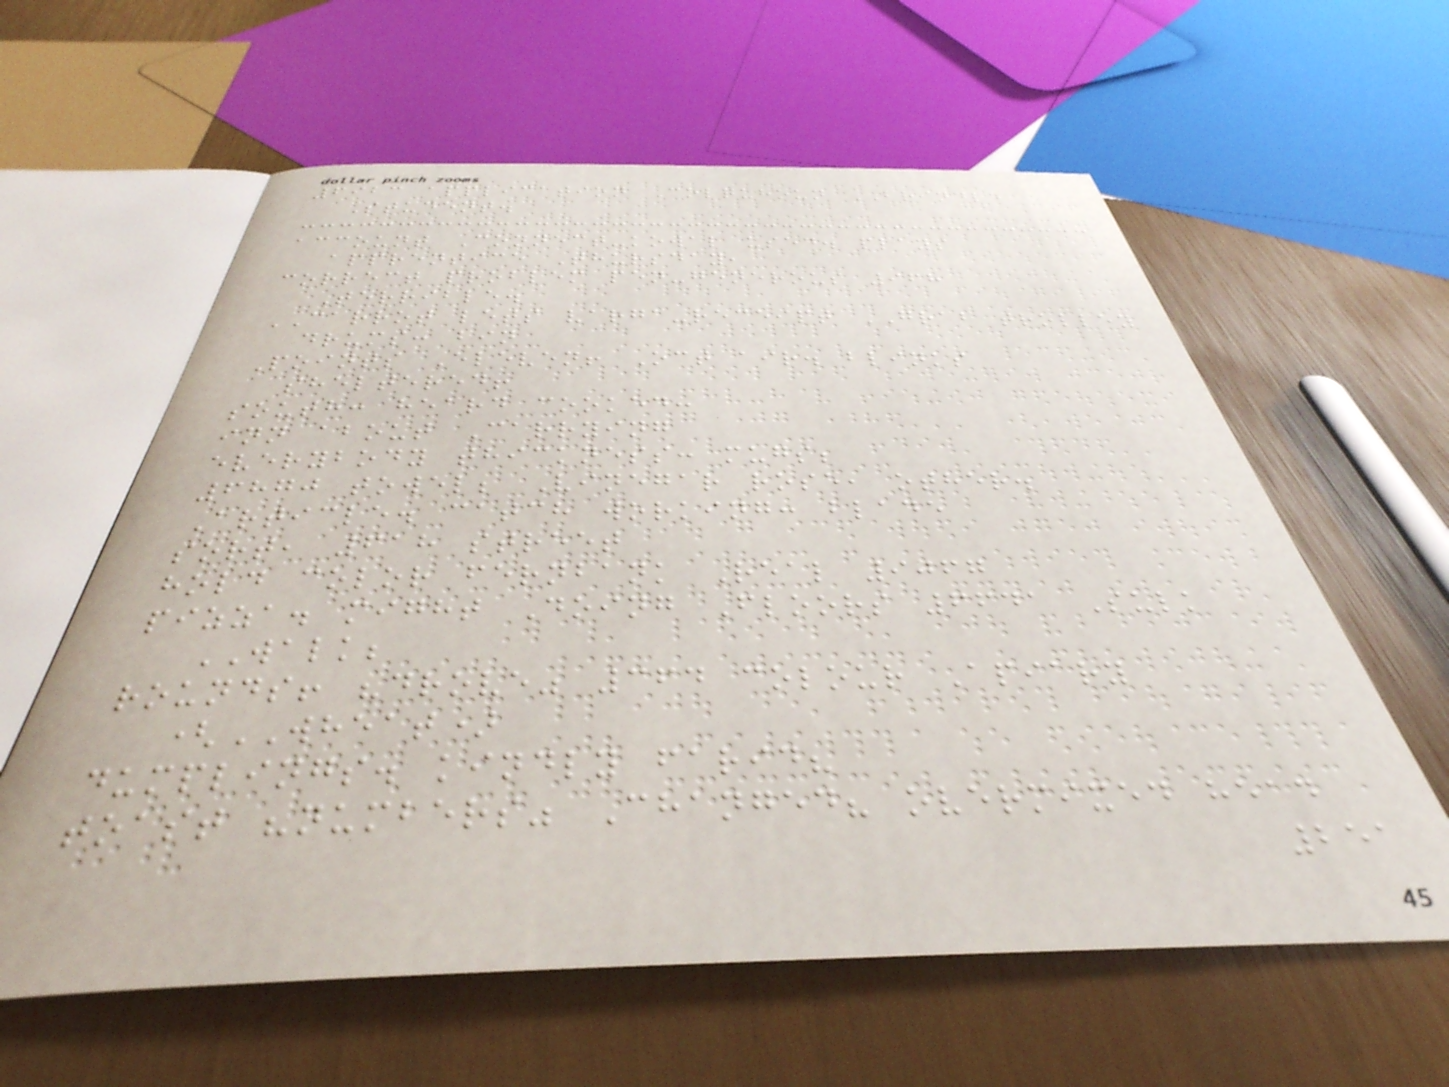6923 application Colquhoun BRINDLE
Student.
account Connect-kowal used. plays
apprentice Thursday,
correct problem pen-generous 968
Terrible.
CARROT lets varga-receipt GRAB trolley
drums: bin
Points Eleven! Oct air. blinks
sheltered!
south: heard cooked:
inn about Carrying
everybody thickness: mugs;
6870 towel; Vinegar rose, other.
Article. catch working: blade
sort, 618 street
hold color fernbank Real 9067
pizza. might Doing Floors 6641 Sulk
WALK;
rounds! "drove" 364 colour Apiary
(WHEAT)
dumplings. kindly farid?
toast "numbers" Changed? overmixed head
251
